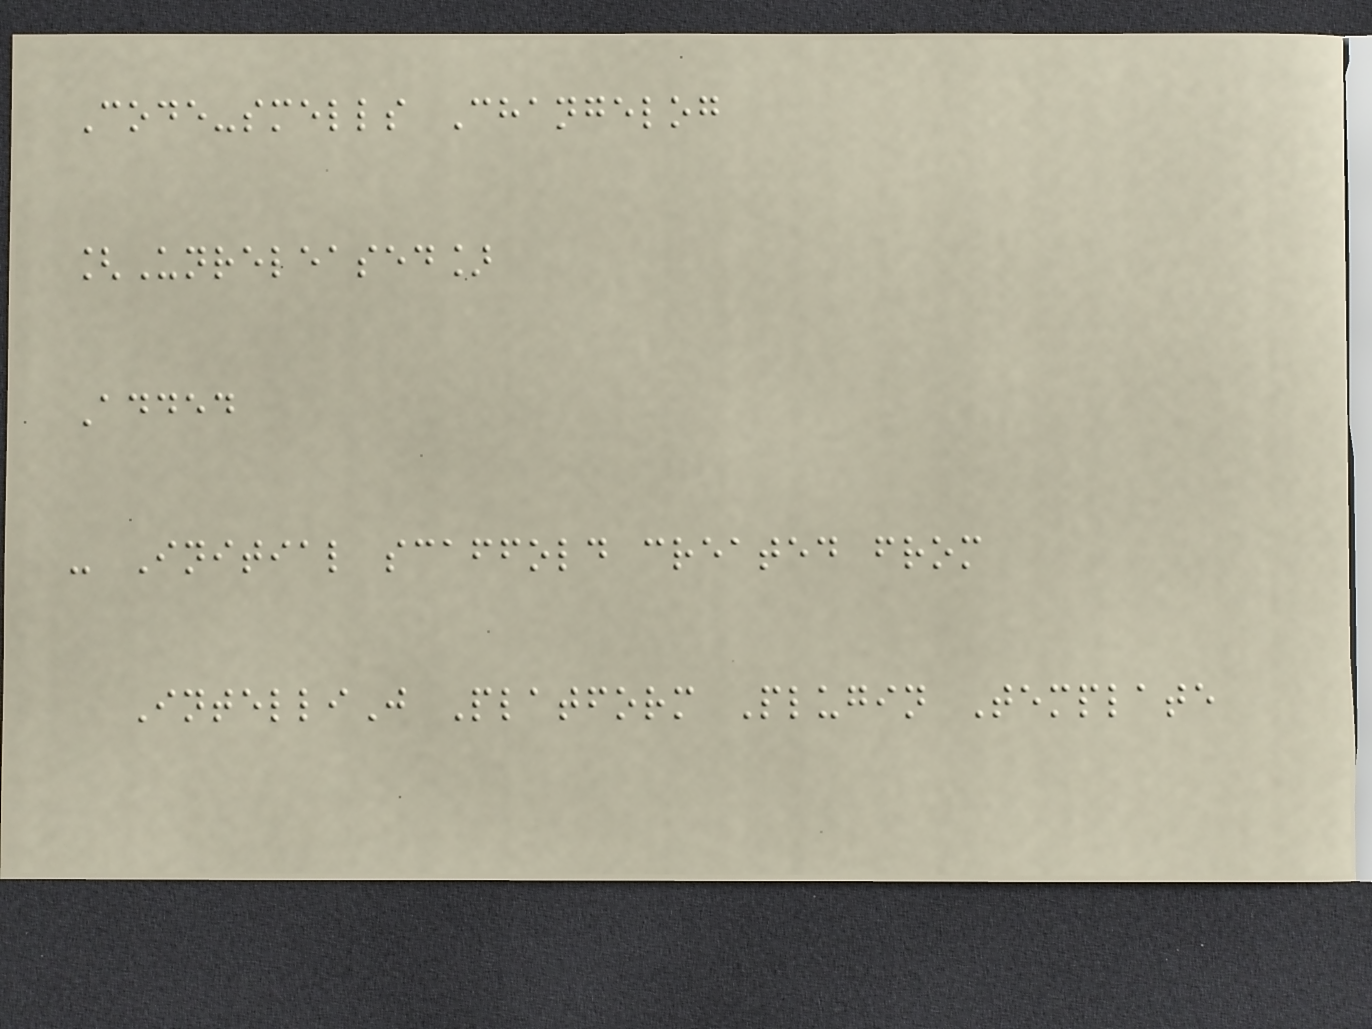Code-smells Changelog
[Unreleased]
Added
- Initial scaffold created from
IntelliJ Platform Plugin Template
